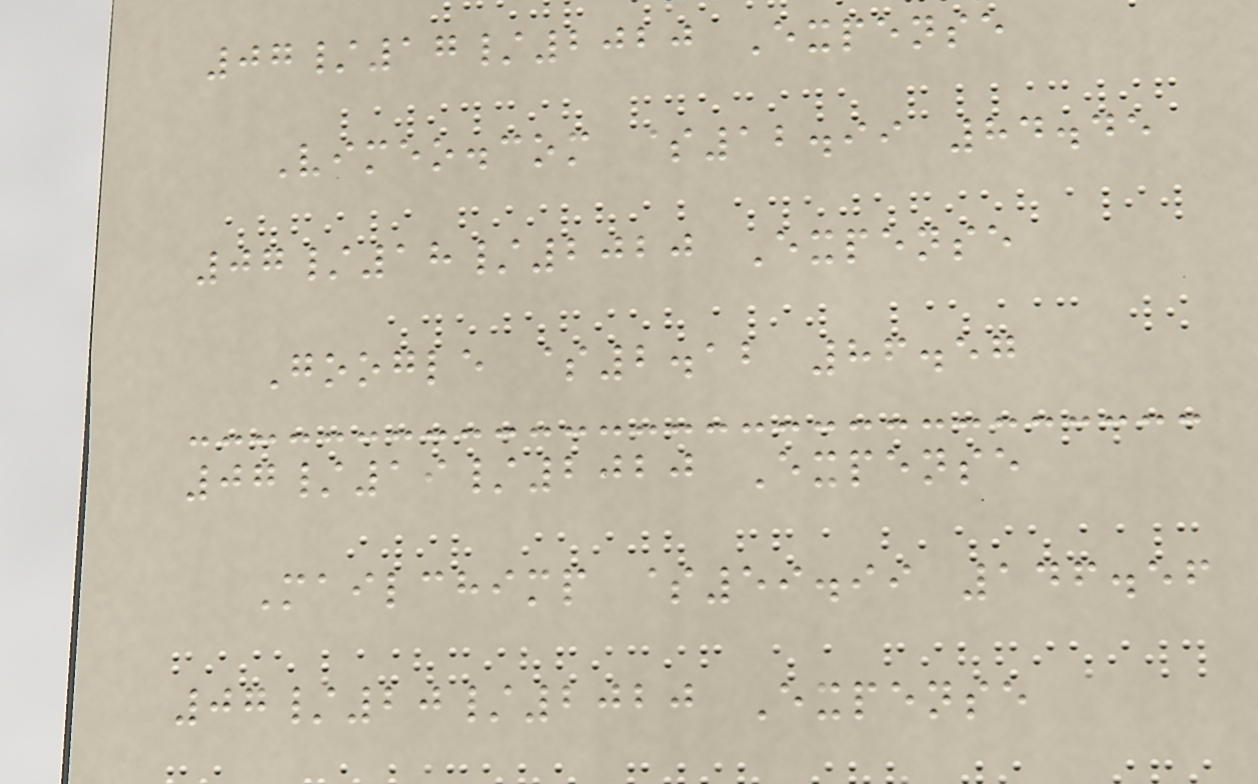07/17/2020 Expense
Vimeo.com $12.99 84.45
07/18/2020 Expense
Google $2.12 86.57
07/19/2020 Expense
Mailchimp $59.99 146.56
07/20/2020 Expense
